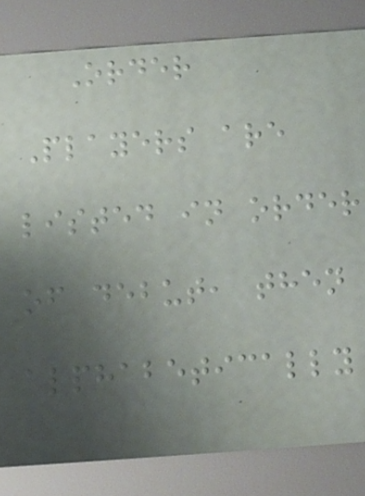Order
Players are
listed in order
of debut, then
alphabetically
